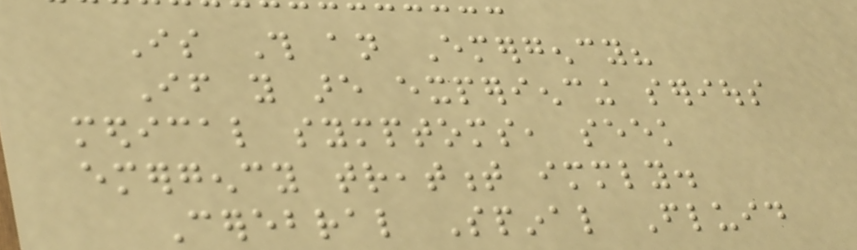Is This an Emergency?
If you are experiencing serious
medical symptoms, seek
emergency treatment immediately.
Cerebral Spinal Fluid
